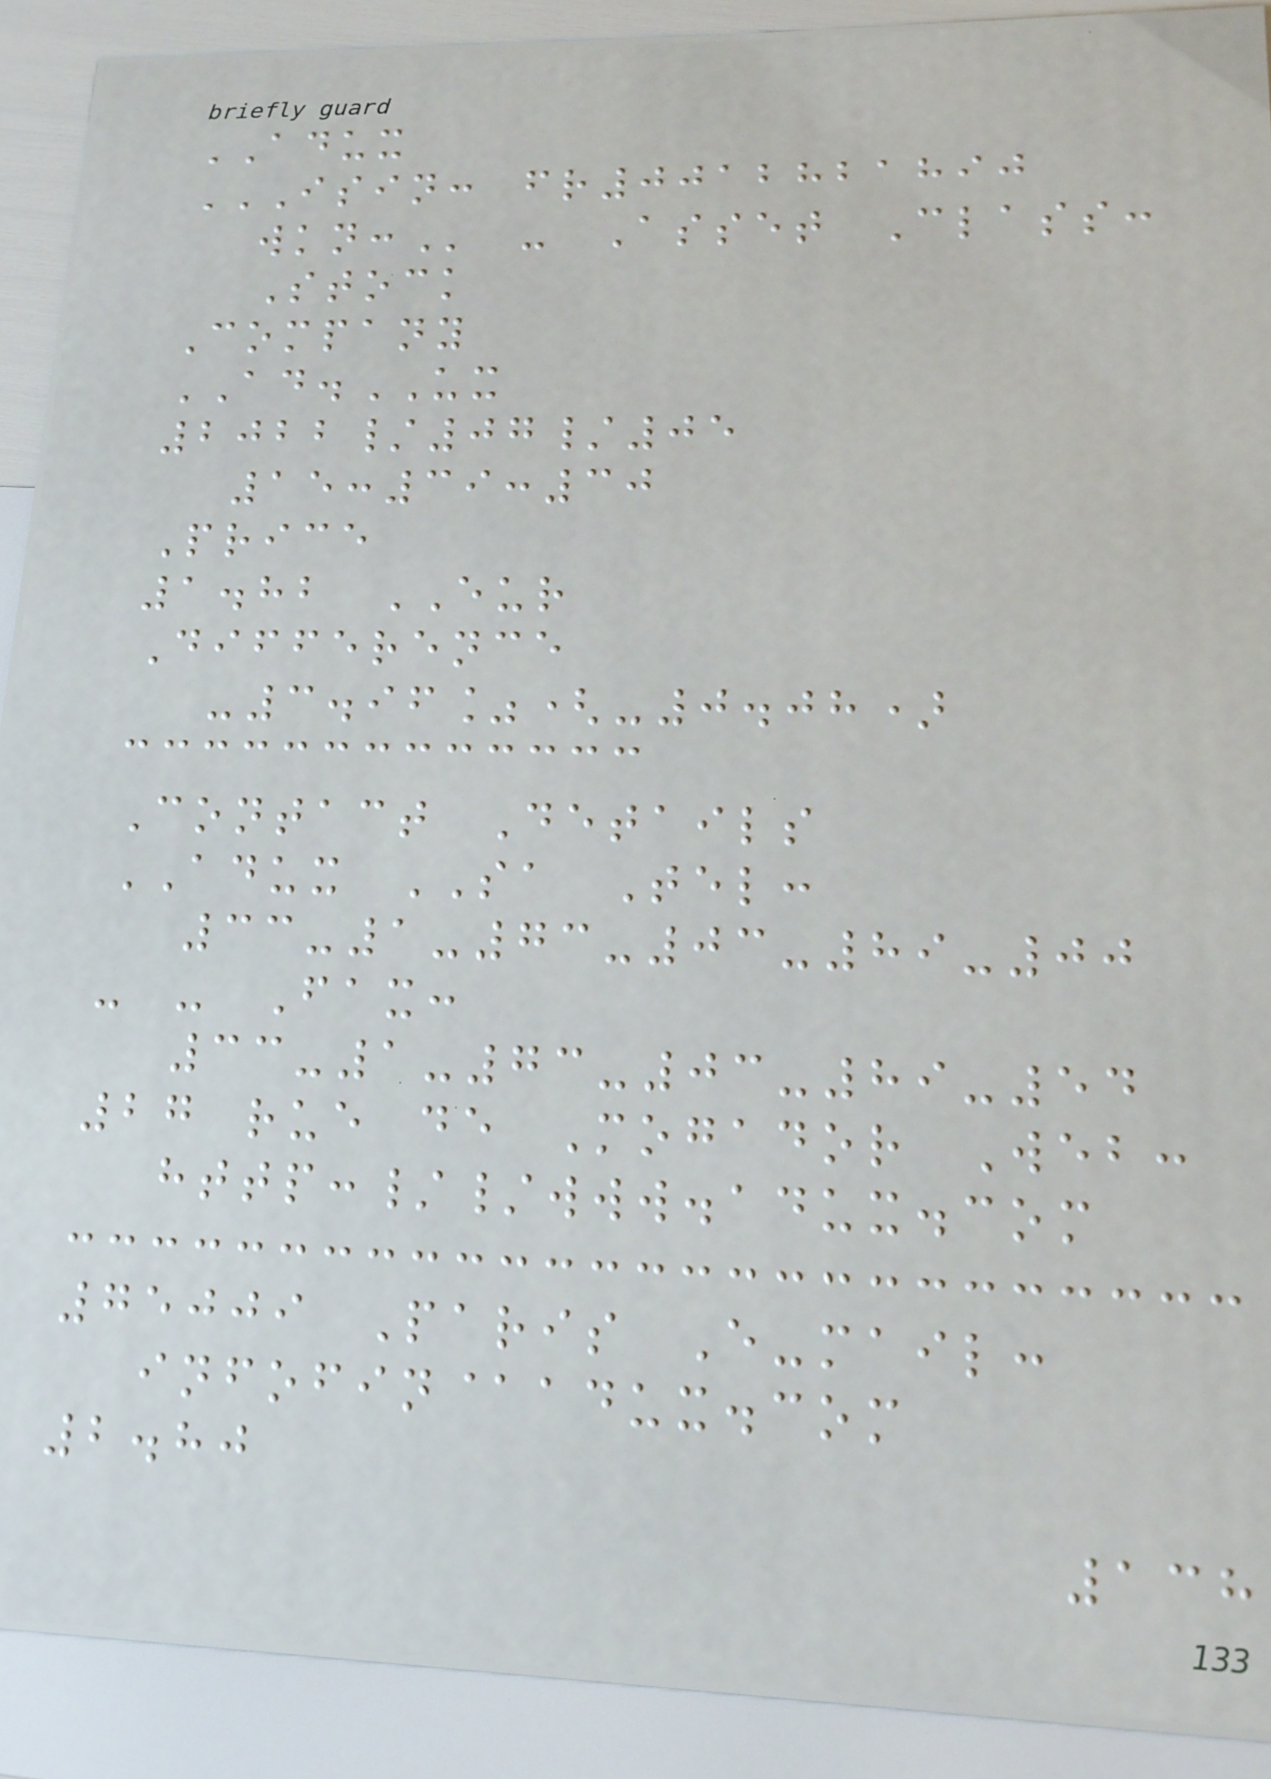ADUX
ISIN: FR0012821890
WKN: - Asset Class:
Stock
Company
AD.UX
2022/07/05
15:39:30
Price
1.82 EUR
Difference
-3.96%(-0.08)
Contact Details
ADUX SA Tel:
33-1-73-03-89-00
- - Fax:
33-1-73-03-89-54
27 rue de Mogador Web:
http://www.adux.com
75009 Paris E-mail:
infofin@adux.com
2.80
138
